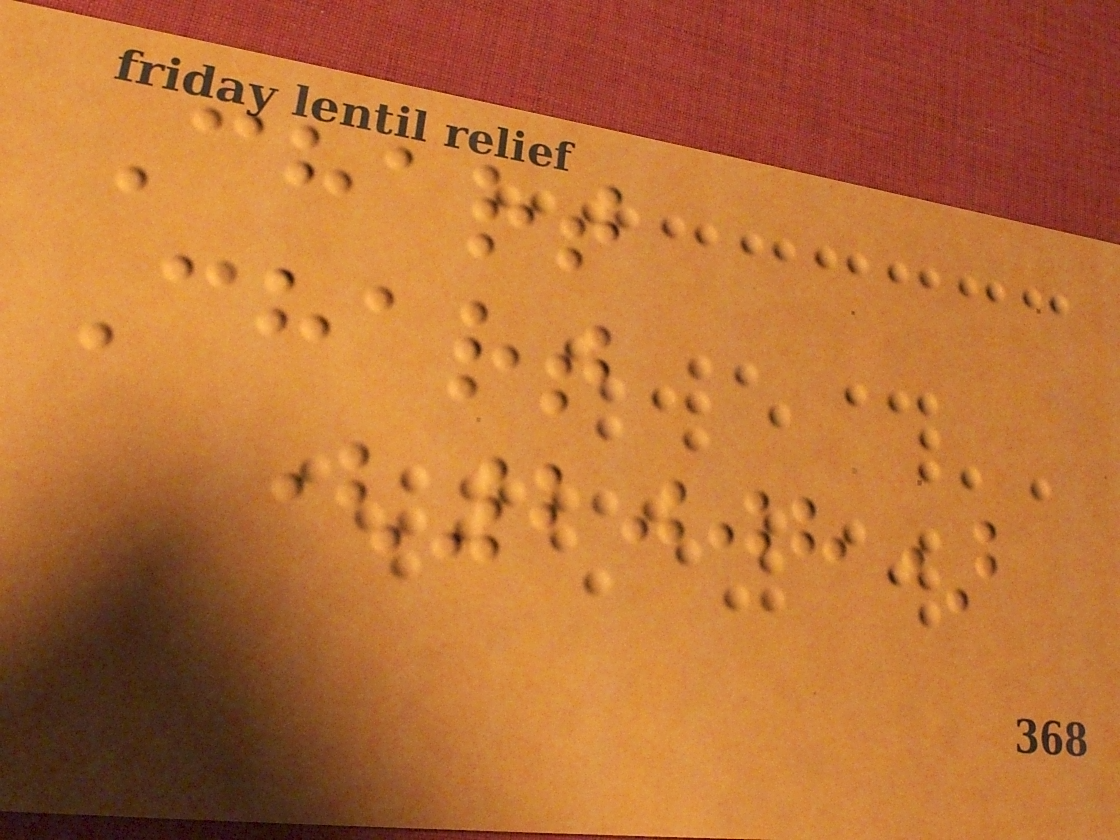Chart
Chart
(2008)
